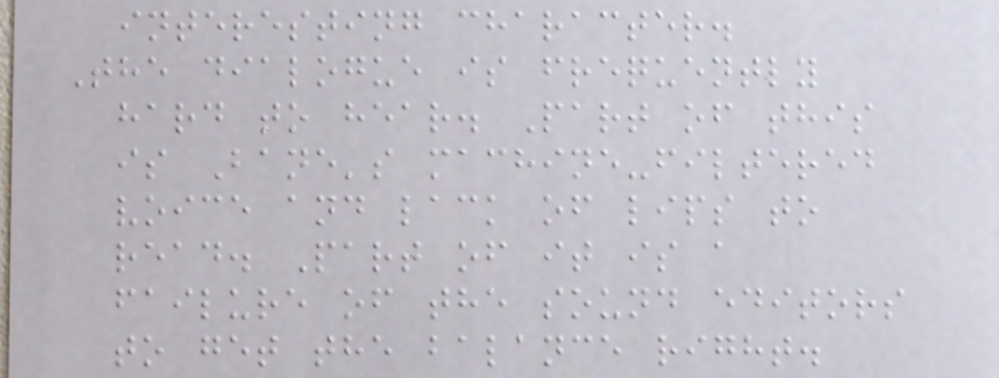interesting character.
The dialogue is frequently
hard to hear. Part of this
is Bane's machine-filtered
voice and lack of lips to
read. Part of it is a
failure of the sound editors
to get the balance right.
